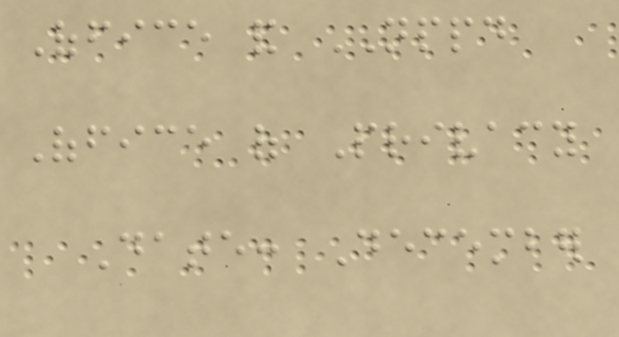Office and NPPD
Office of Privacy
Date: December
